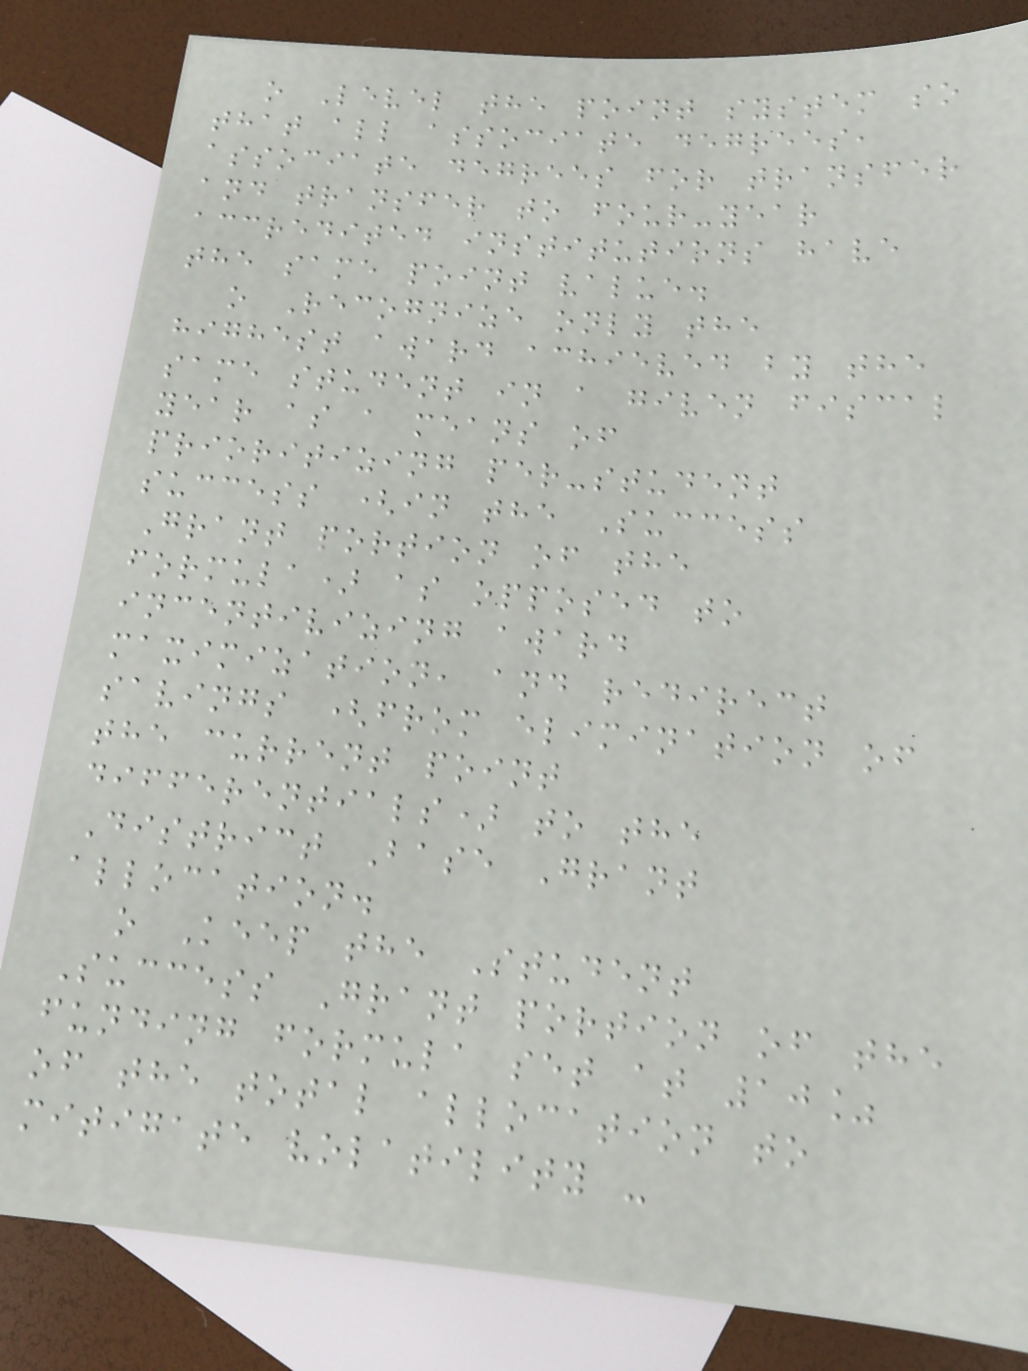o Level the point system so
that all associate degrees,
associate degrees for transfer
and transfer to four-year
accredited institutions have
the same point value.
o Recognize only the
highest award achieved by the
same student in a given fiscal
year as a means of
prioritizing per-student
success (in the Success
Grant portion of the
formula) as opposed to
incentivizing award
maximization, and redirect
savings (from elimination of
the current point
differentials) to the
District Base Grant
allocation.
o Keep the Student
Success Grant portion of the
funding formula set at 10%
of the total allocation to
mitigate volatility -
